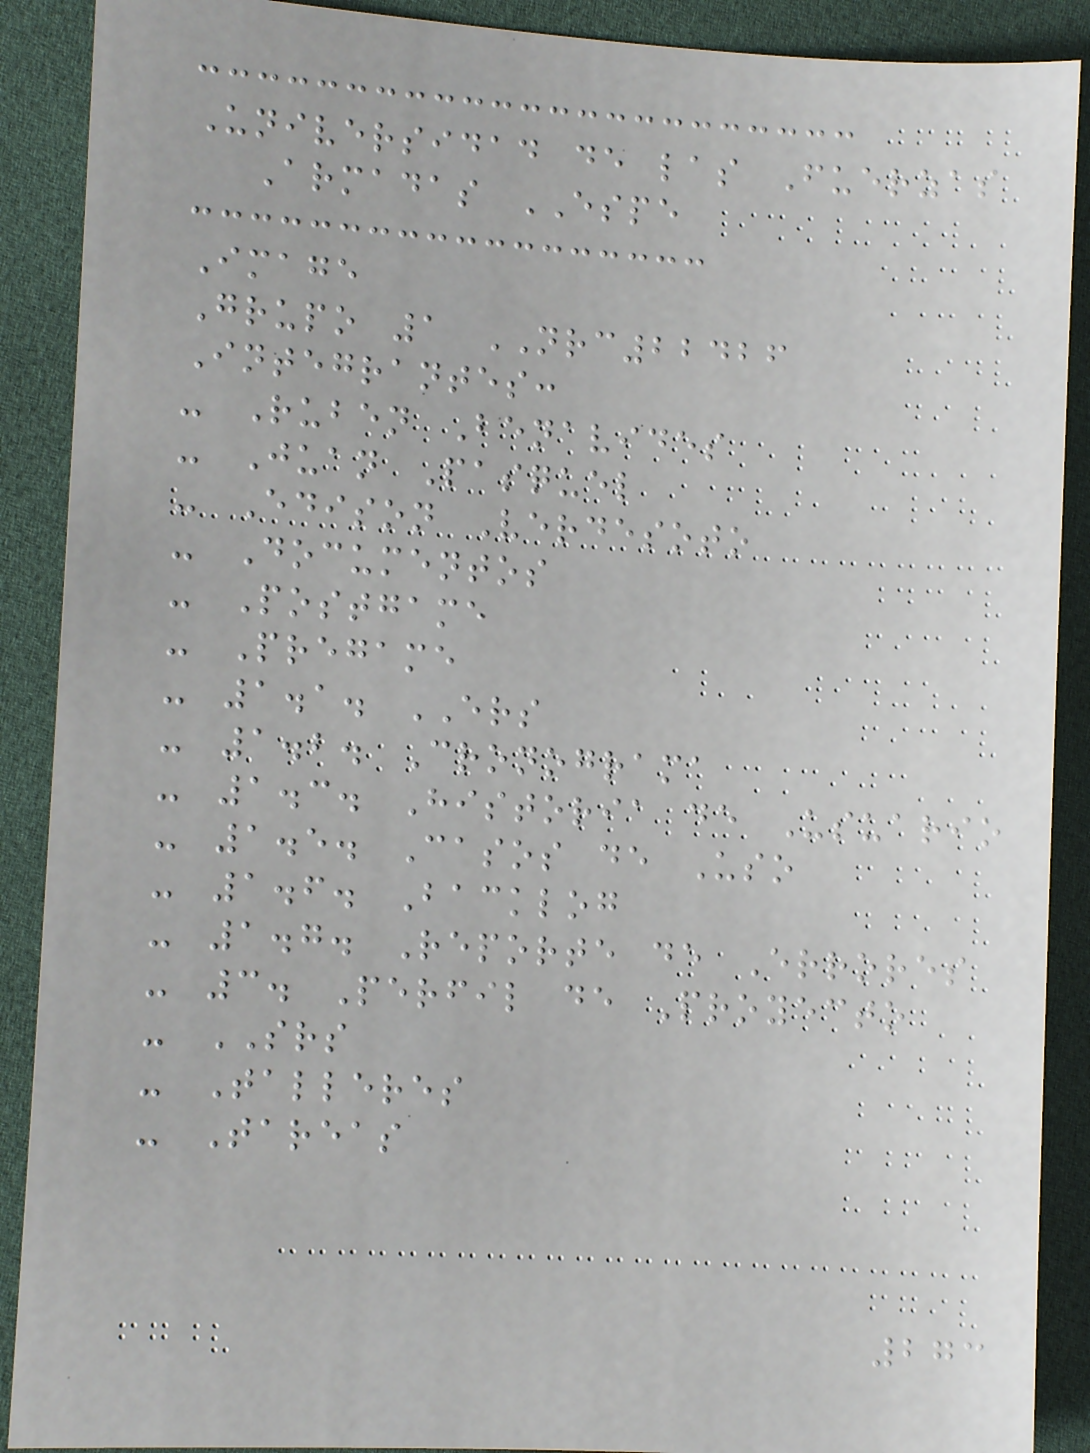Universidad de las Fuerzas
Armadas ESPE
Image
Grupo 1 NRC22426
Integrantes:
- Ruben Benavides
- Juan Pasquel
- Edison Verdesoto
- Documentos
- Postgame
- Pregame
- 1.1. ERS
- 1.2. Cronograma
- 1.3. Historia de Usuario
- 1.5. Casos de Uso
- 1.6. Backlog
- 1.7. Reporte de Errores
- 3. Perfil de Proyecto
- SRS
- Talleres
- Tareas
273
